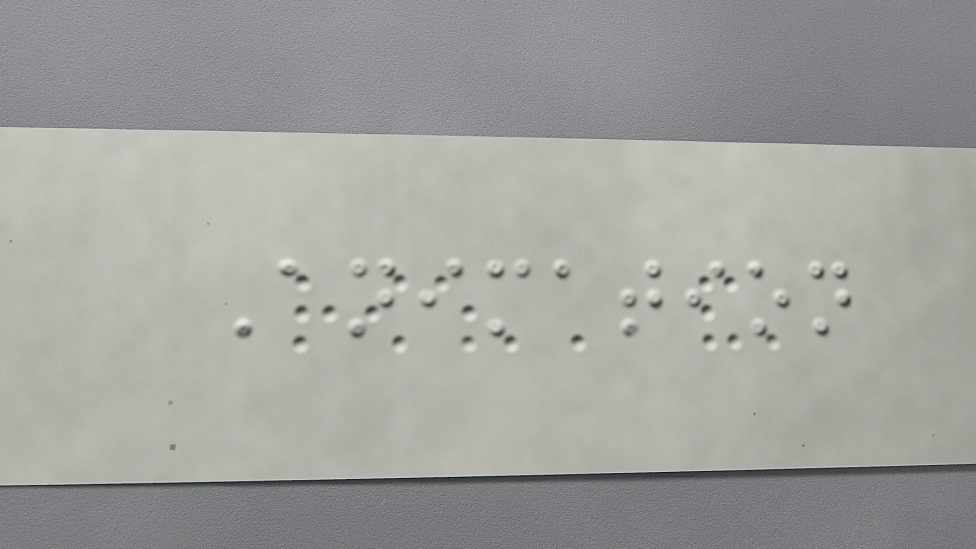Animation
